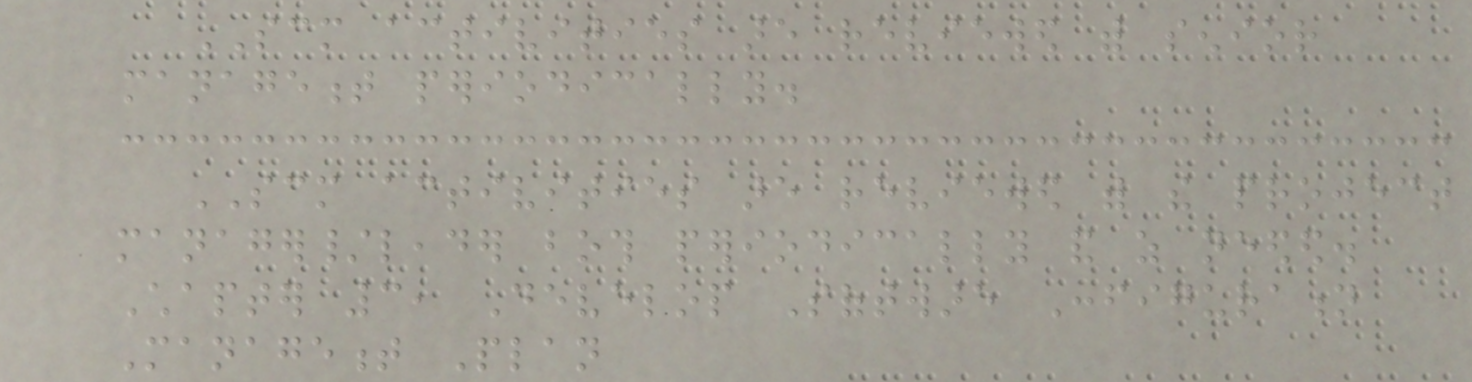SCM activities are reviewed with senior
management periodically.
SCM activities are reviewed with the project
manager/leader both periodically and as needed.
Chapter 3, Develop Software Configuration
Management Plan
